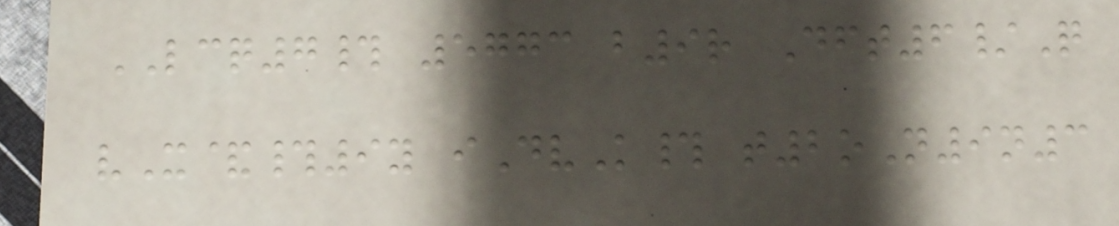LCQ7# 5773 b9r Dft6/Q
vX&#9y iDvK# t2oN9n3
